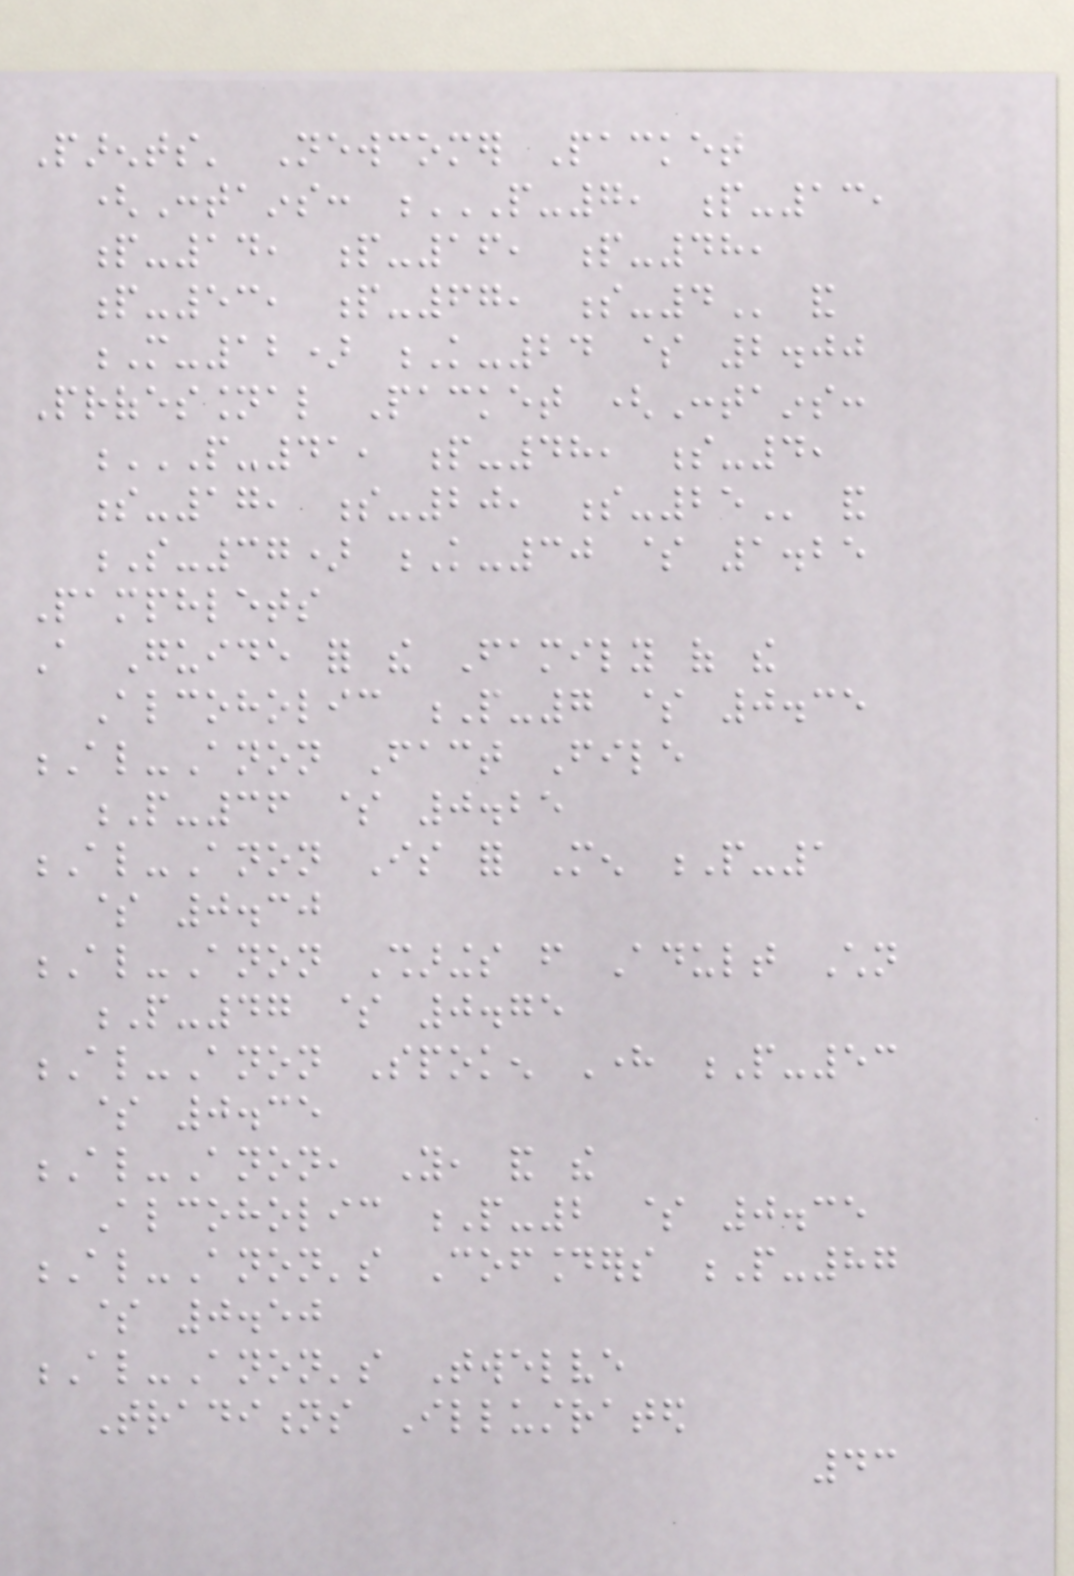Parents' Newcomer Packet
(Contains: P-7, P-13,
P-14, P-16, P-48,
P-53, P-67, S-4 and
M-12) K-24 $ 2.00
Professional Packet (Contains:
P-41, P-48, S-4,
S-17, S-20, S-25 and
S-37) K-30 $ 1.25
Pamphlets
A Guide for the Family of the
Alcoholic P-7 $ 0.35
Al-Anon Fact File
P-36 $ 0.25
Al-Anon Is for Men P-1
$ 0.30
Al-Anon Sharings from Adult Children
P-47 $ 0.75
Al-Anon Spoken Here P-53
$ 0.35
Al-Anon, You, and the
Alcoholic P-2 $ 0.35
Al-Anon's Cofounders P-87
$ 0.50
Al-Anon's Twelve
Traditions Illustrated
43
